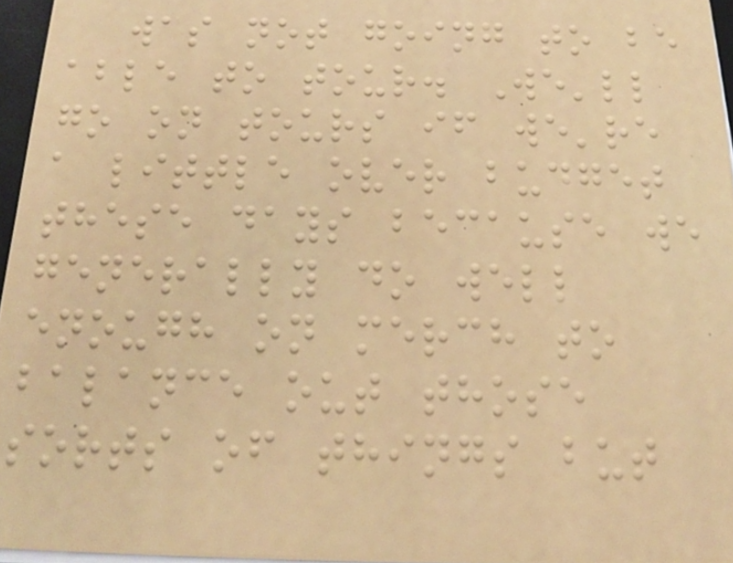was not going to be
able to tour. We'll
go on tours if we're
a little over budget
these days because we
generally do well
enough on merch to
balance out those
sorts of things but
